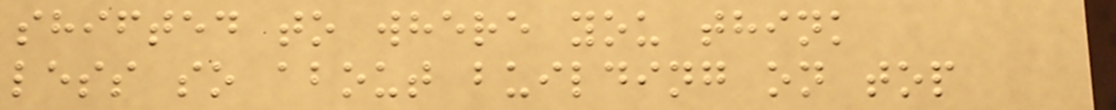shifted to where you think
less so about building on top
